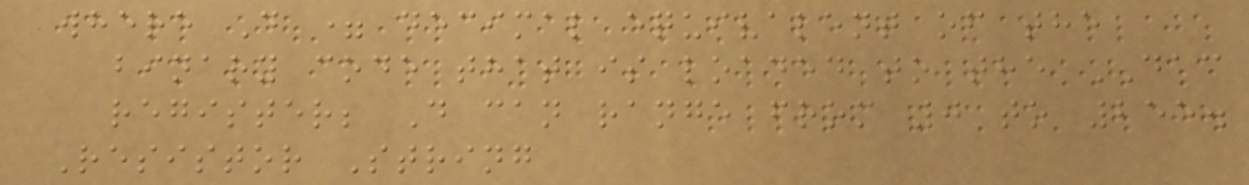where D = decimal equivalent of the
binary code that is loaded to the DAC
register; D can range from 0 to 255.
Resistor String
